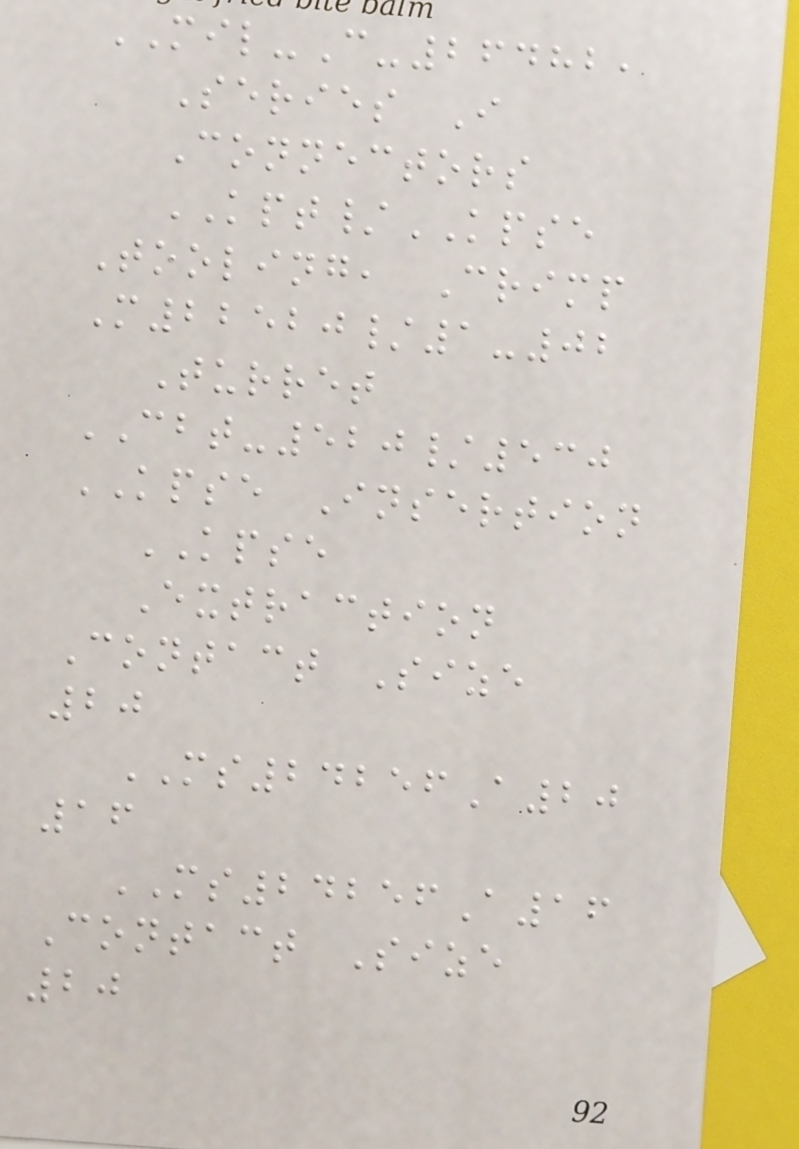MIL-C-26482,
Series I
Connectors
KPT/KPSE
Tooling, Crimp
M22520/1-02
Turret
CBT-520/530
KPSE Insertion
KPSE
Extraction
Contact Size
20
MS24256A20
16
MS24256A16
Contact Size
20
